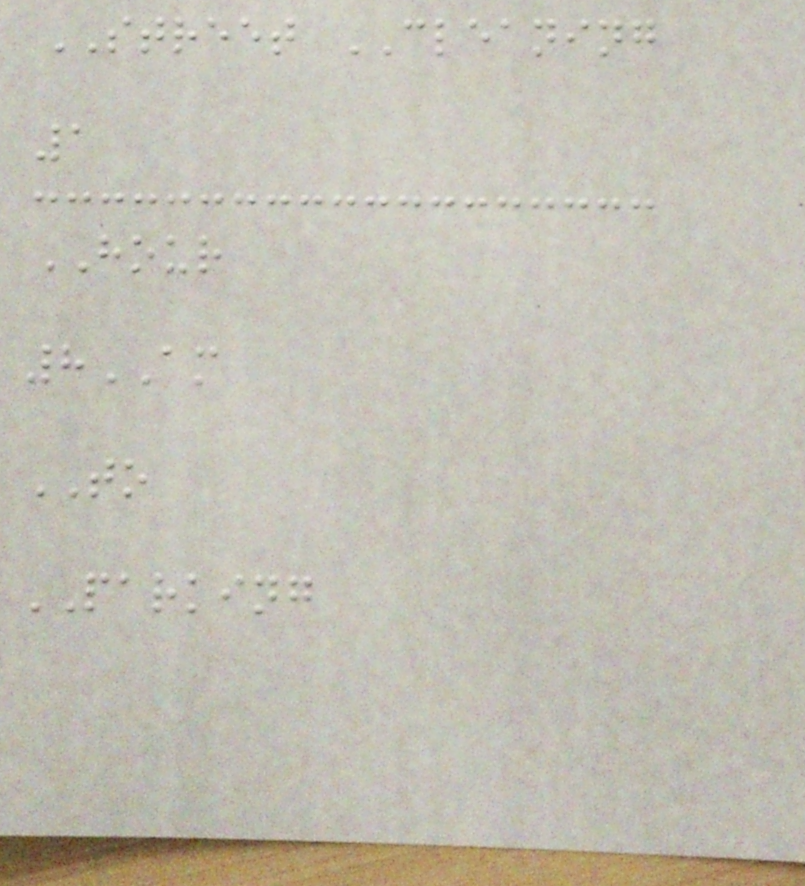STREET CLEANING
1
HOUR
8AM
TO
PARKING
